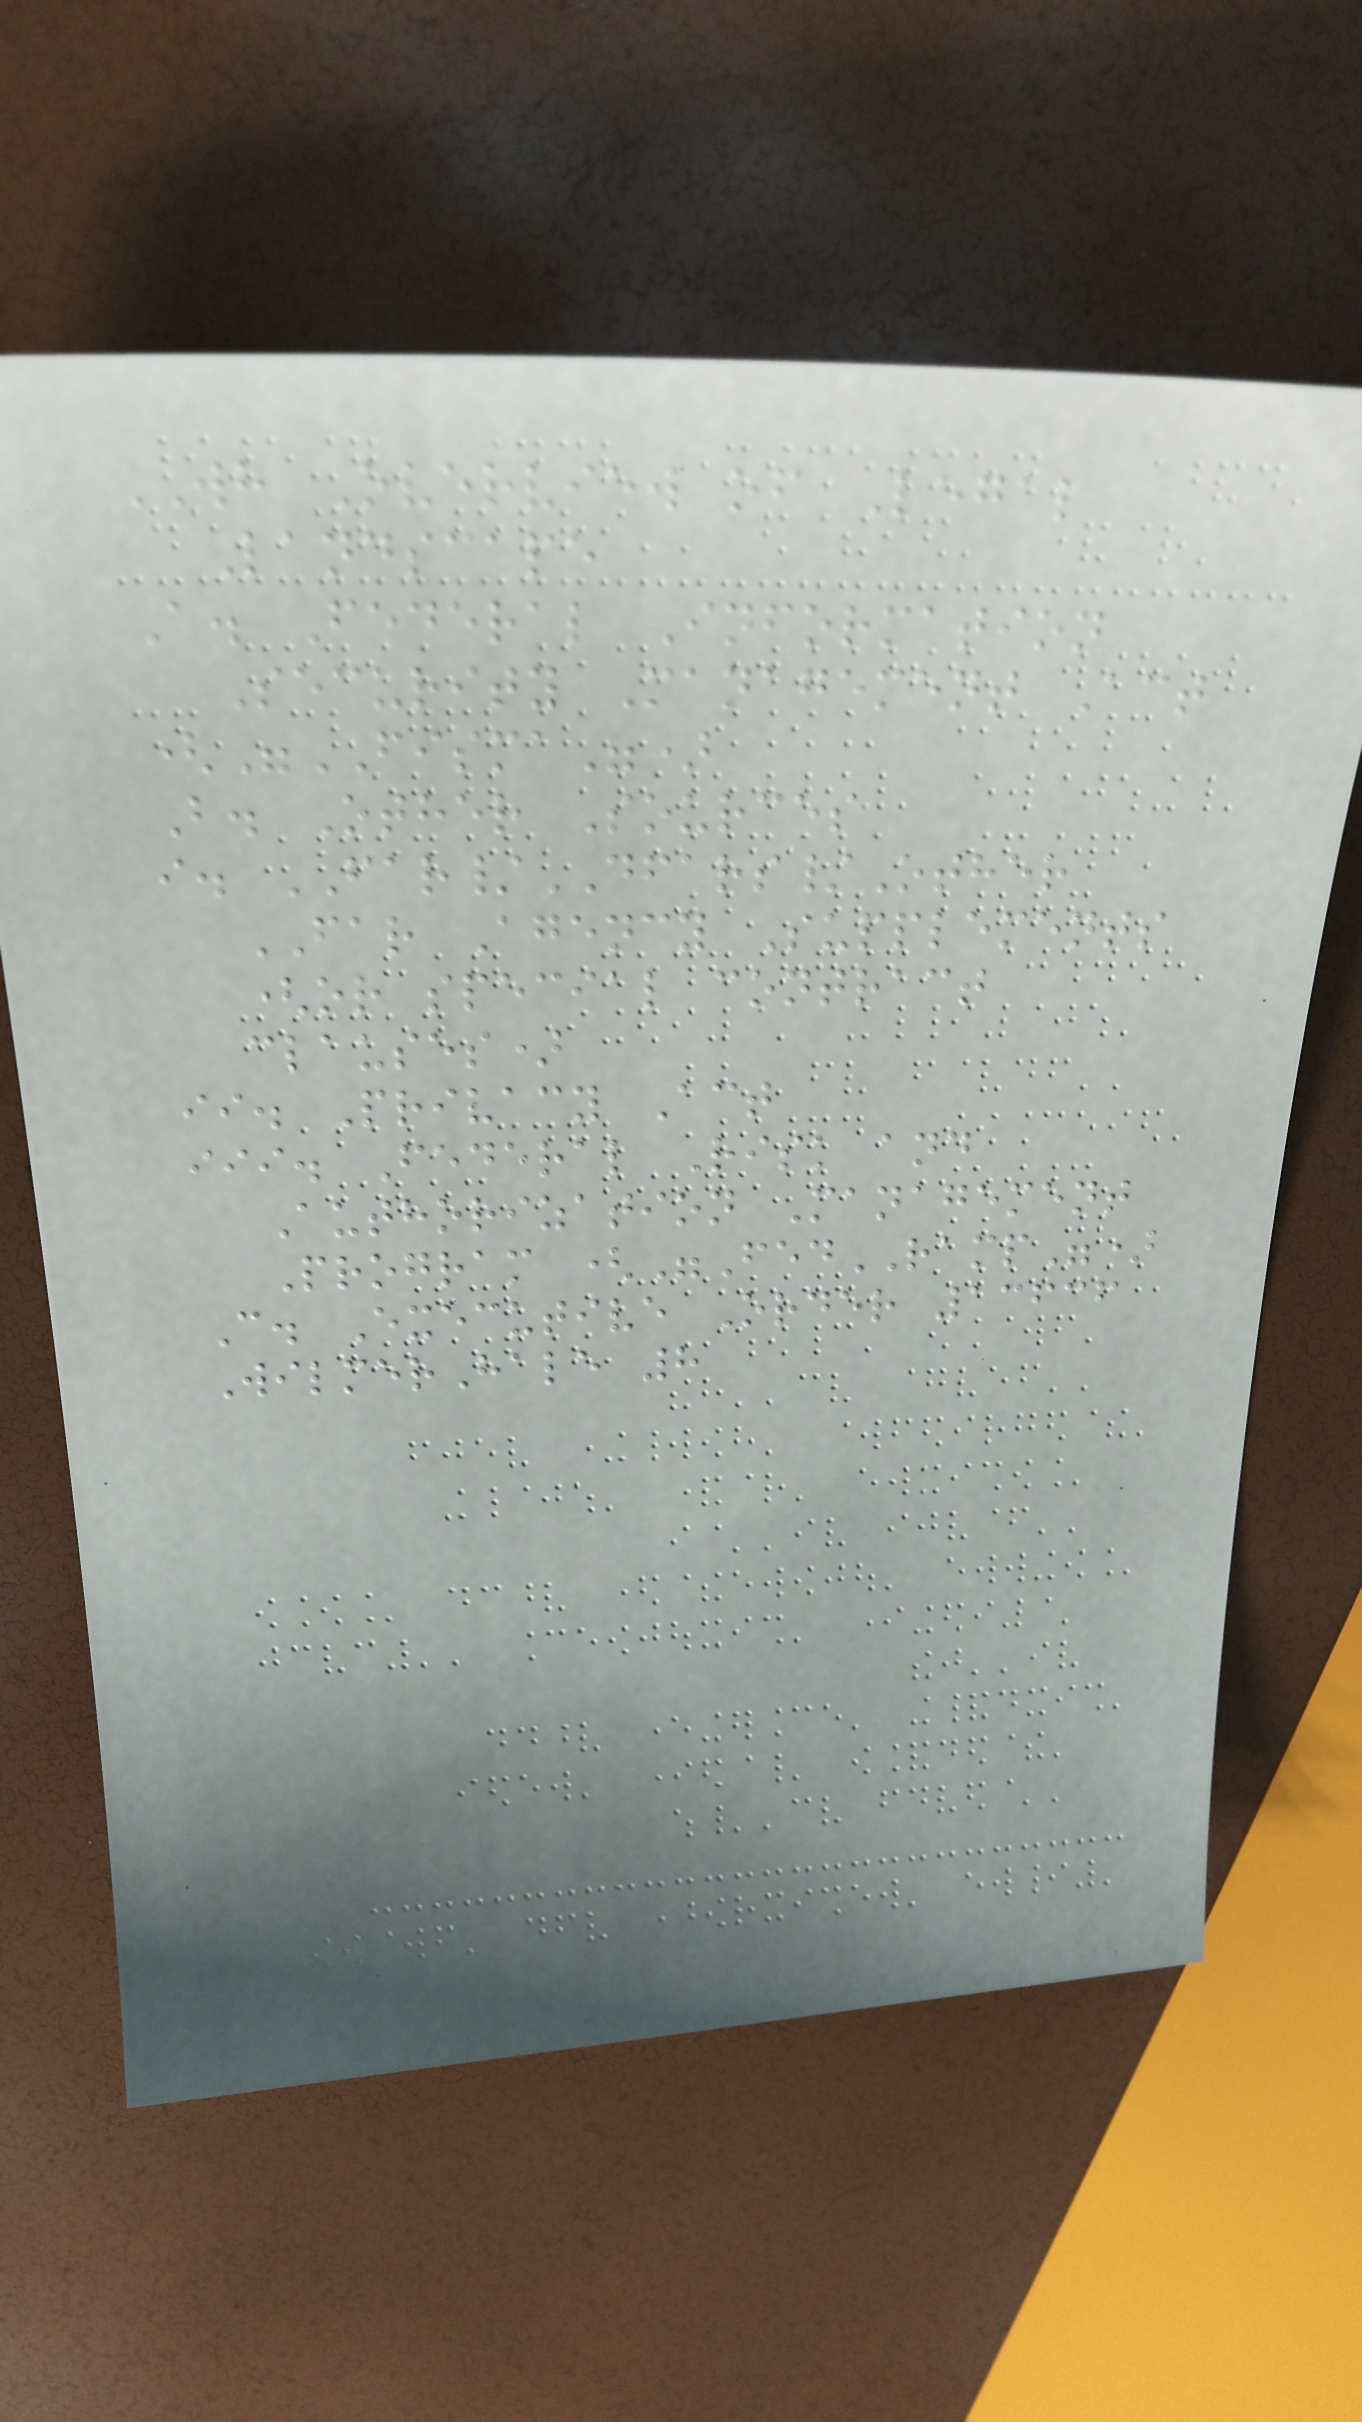WH Overview of Legal
Landscape
A. Federal Information
Security Management Act
("FISMA")
B. Other Sources
i. FAR/DFARS/Other
FAR Agency Supplements
(or special contract
clauses)
ii. Privacy Act
iii. Federal Risk and
Authorization Management
Program ("FedRAMP")
C. Executive Order 13636
WilmerHale 8
